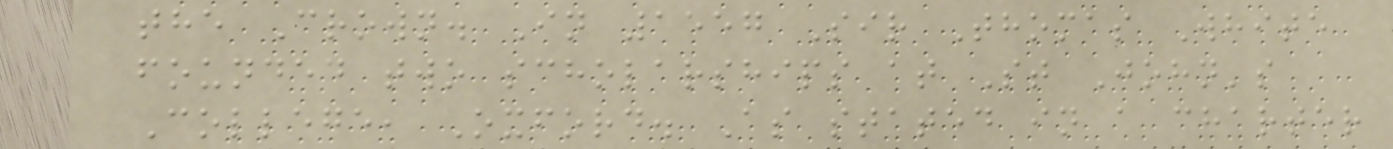the Crown. In 1557 Sir Thomas White
founded two scholarships at St John's
College, Oxford. As stated in a charter
